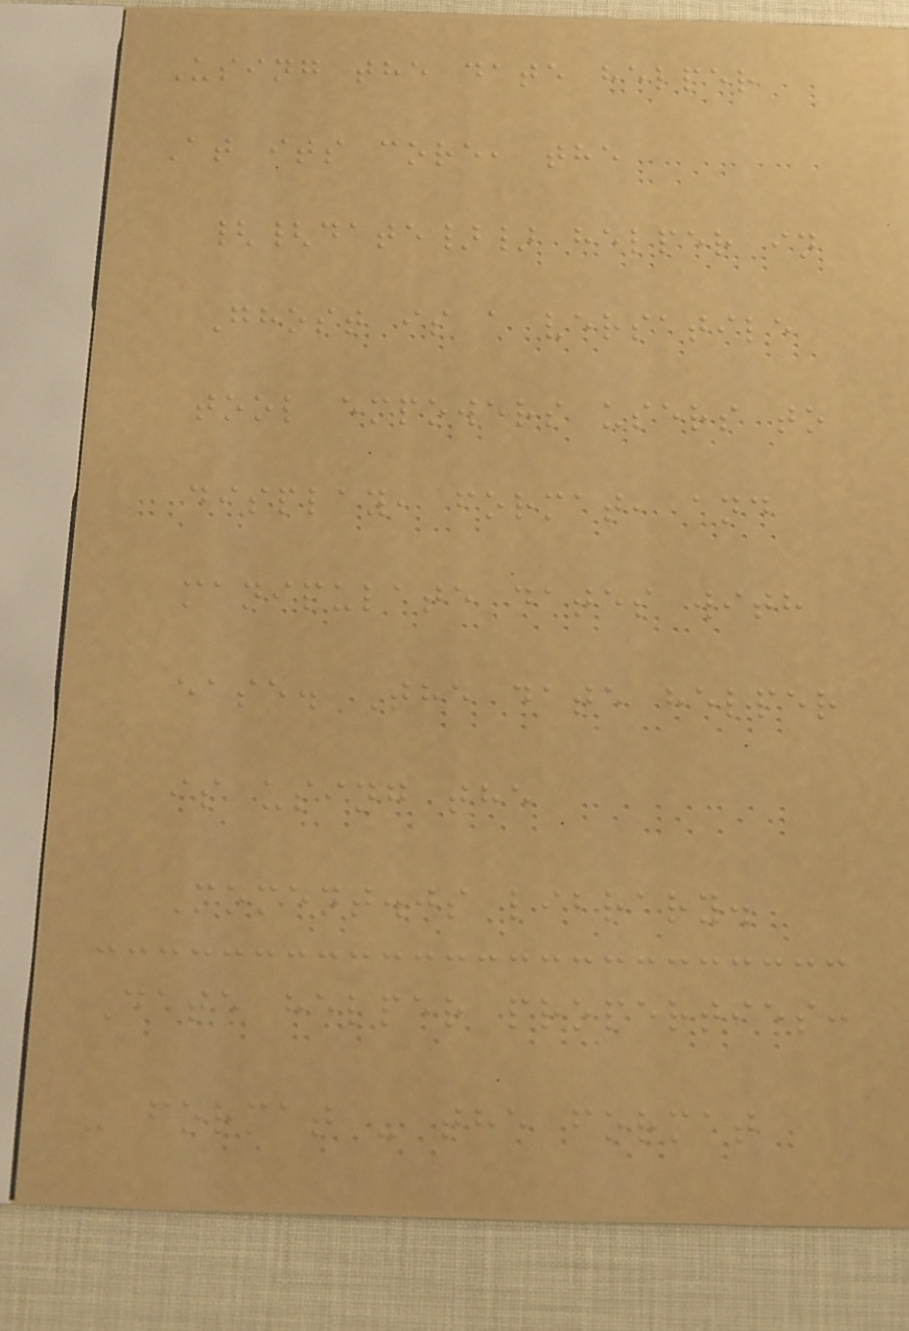Using the date helper
At its core, the
{{date}} helper in
Ghost is a versatile
tool empowers users to
display, format, and
manipulate dates with
ease. The date helper
is using the
Moment.js library.
Date helper properties:
- format - the format
